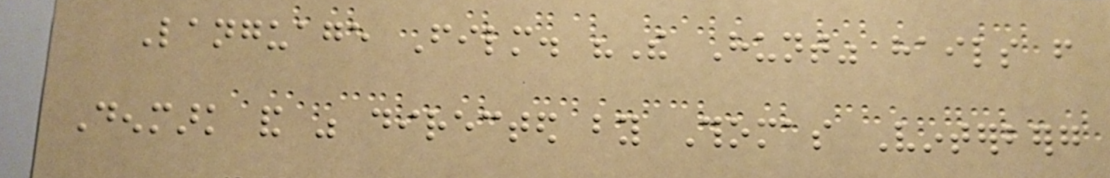Language Film. "The Hunt" hails from
Denmark and was directed by Thomas Vinterberg
